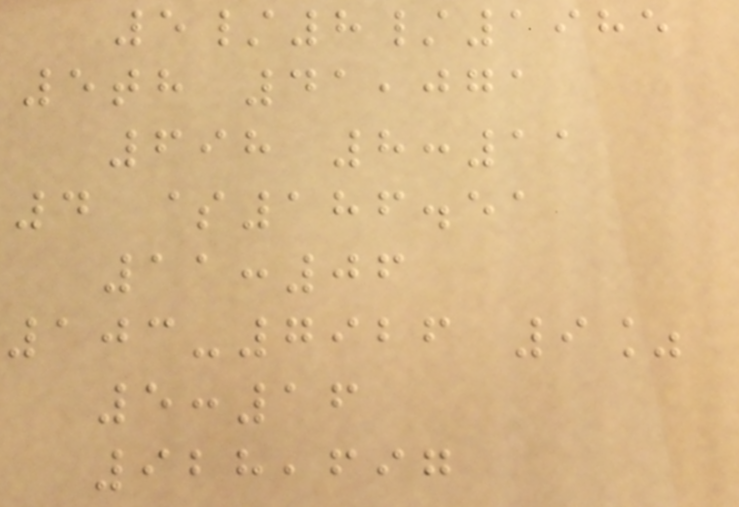5/8/1985
5th 41,071
698 8:11
4 $186.51
11:06
103-7926 9%
5:16
928,697
